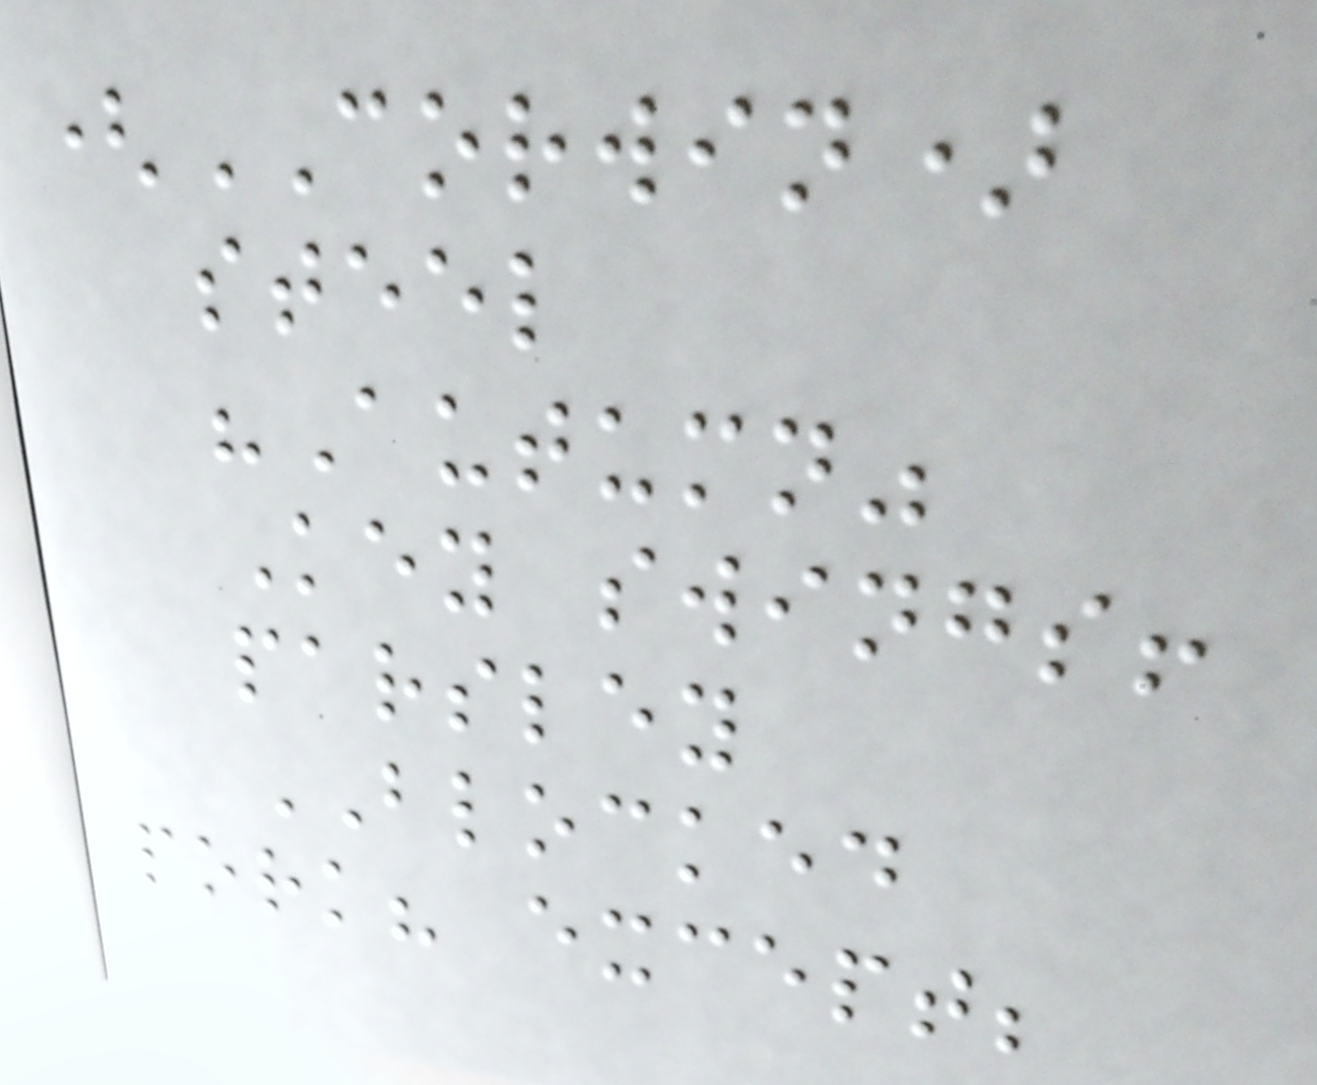(CORWIN)
steel
"Autumn"
Key swings!
parsley
BLOCKED
pork? except;
